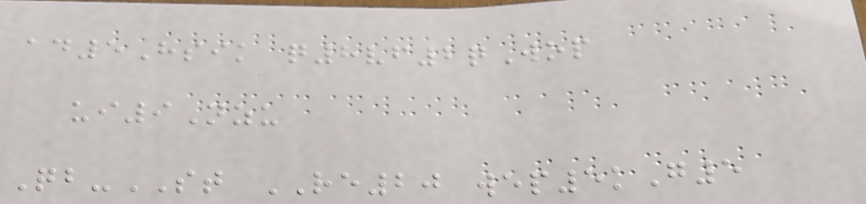ad5Hsik q8vf2qWop
ui9Nzu
Qb-ST RE20 wep5kG5
